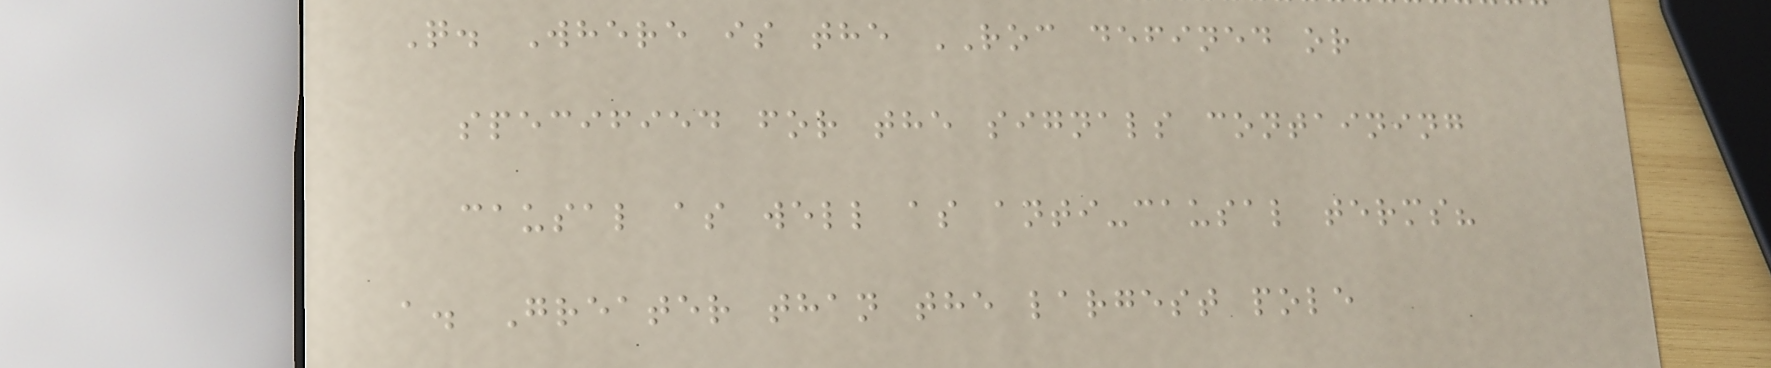Q. Where is the ROC defined or
specified for the signals containing
causal as well as anti-causal terms?
a. Greater than the largest pole
